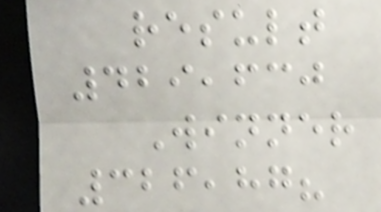result
429,630
Winner
326,87?
